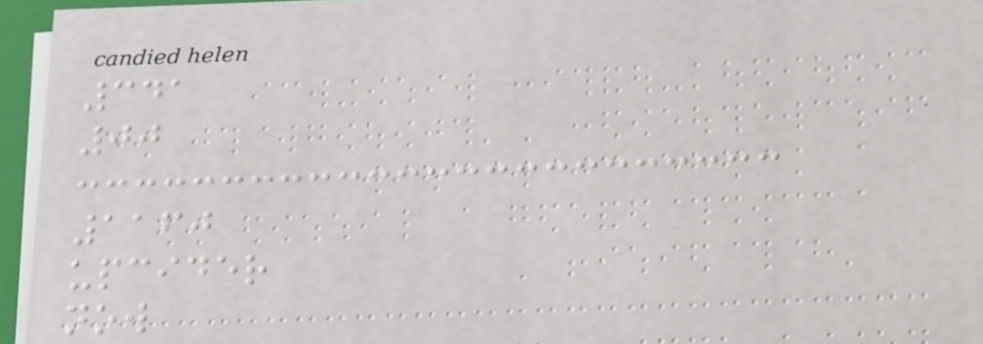341
00
1160
upcider
now
